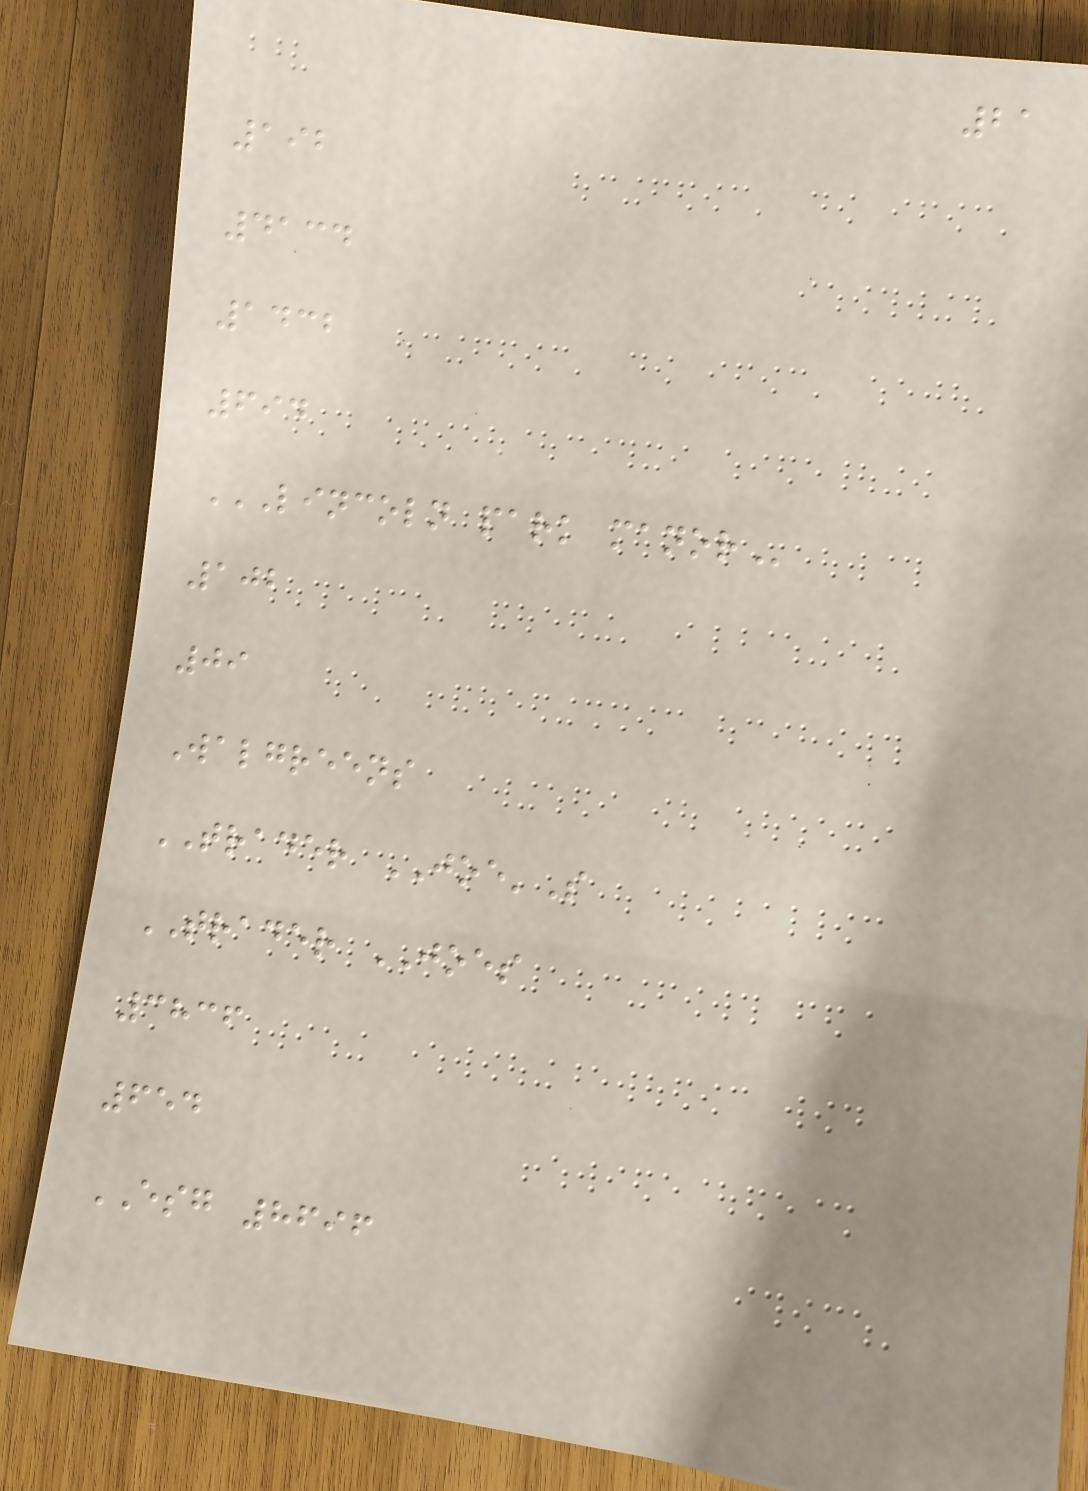21
192
4134
1432
694
LINCOLN PARK MANOR
102
09
Walgreens
TRADER JOE'S
TRADER JOES
3836
654
ESG 8696
